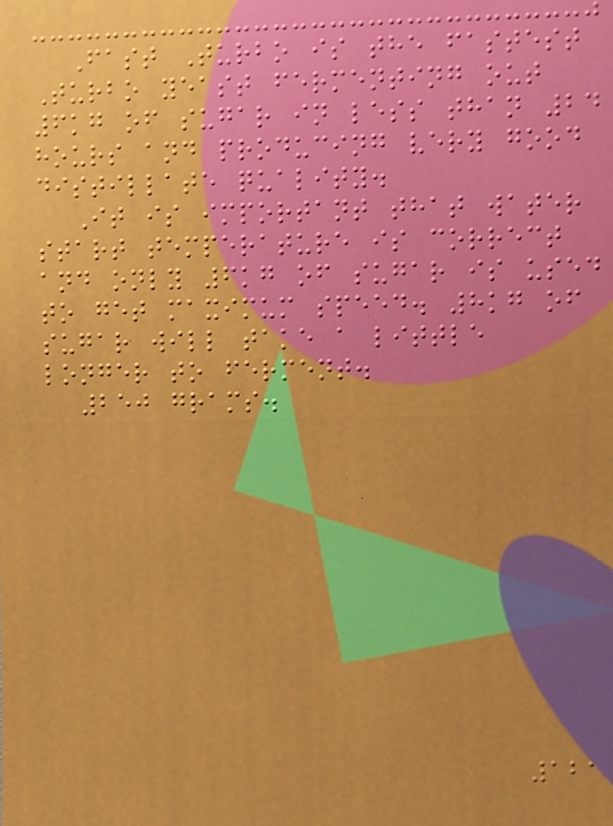Fast Turbo is the fastest
Turbo yeast fermenting out
6kg of sugar in less than 24
hours and producing very good
distillate quality.
It is important that water
start temperature is correct
and only 6kg of sugar is used
to get maximum speed. 8kg of
sugar will take a little
longer to ferment.
250 grams.
121
